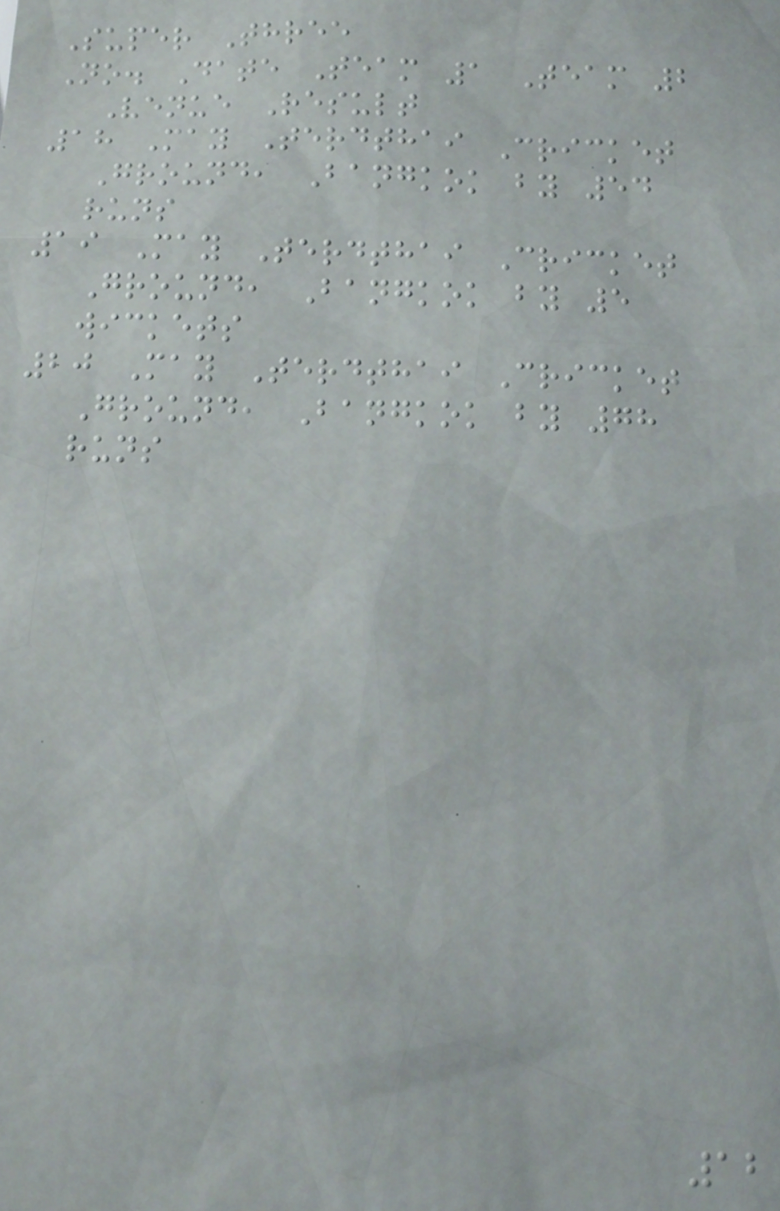Super Three
No. Date Team 1 Team 2
Venue Result
18 May Terdthai Cricket
Ground, Bangkok by 54
runs
19 May Terdthai Cricket
Ground, Bangkok by 5
wickets
20 May Terdthai Cricket
Ground, Bangkok by 78
runs
12
